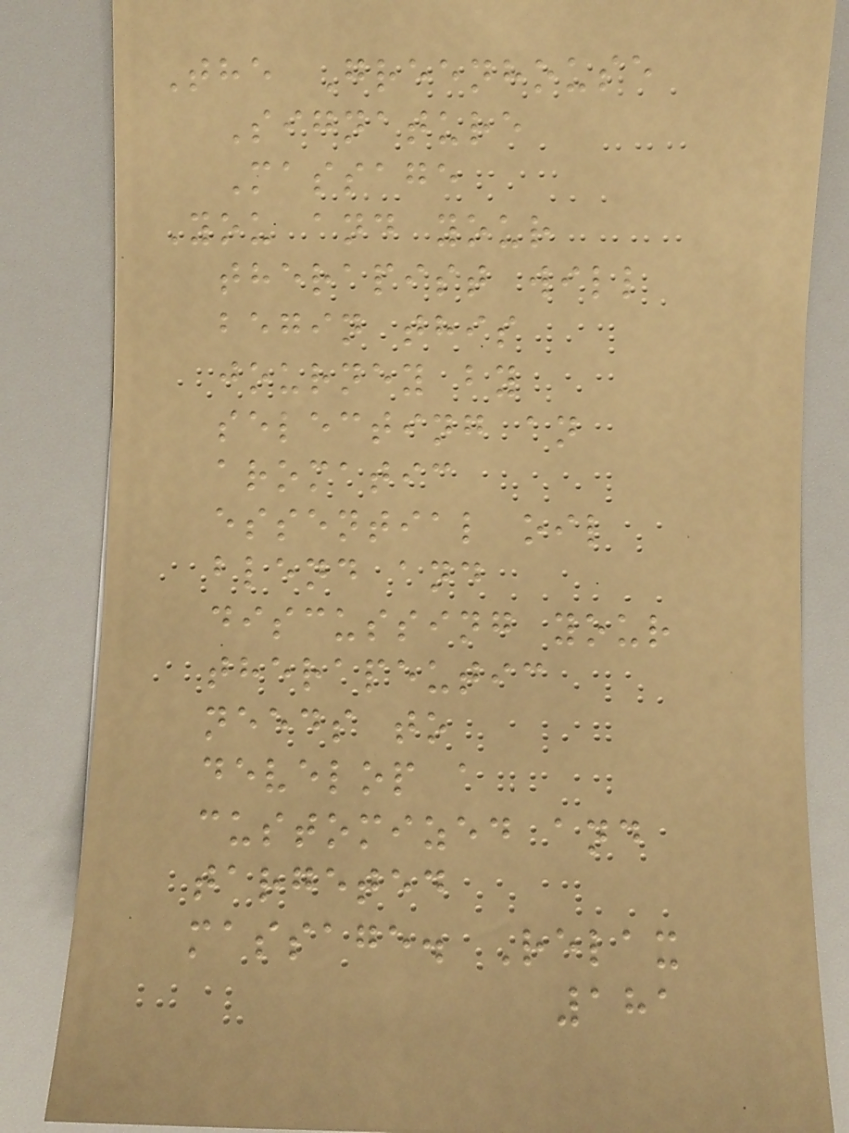The Greenhouse
Signature
Massage
You and your
therapist will
begin this
journey by
selecting an
aromatic
essential oil
blend and
discussing your
therapeutic
needs to
develop a
customized and
targeted
massage. Relax
181
